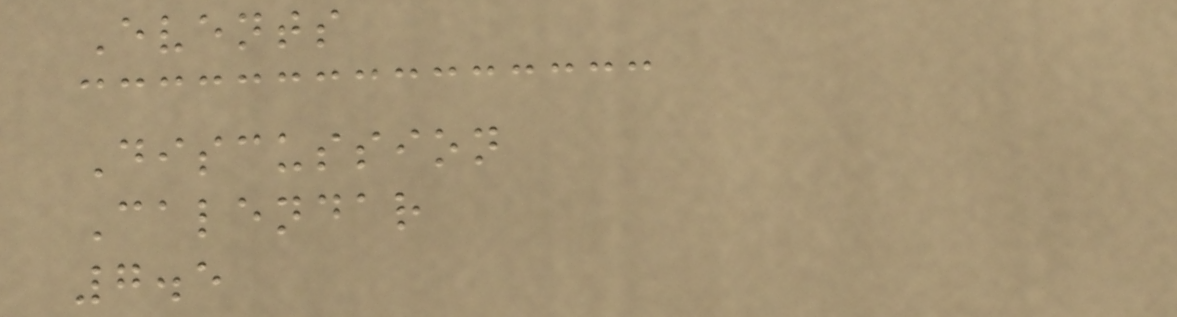Events
Discussion
Calendar
7.5
